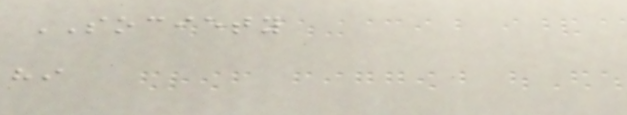SOCIETY
hi
